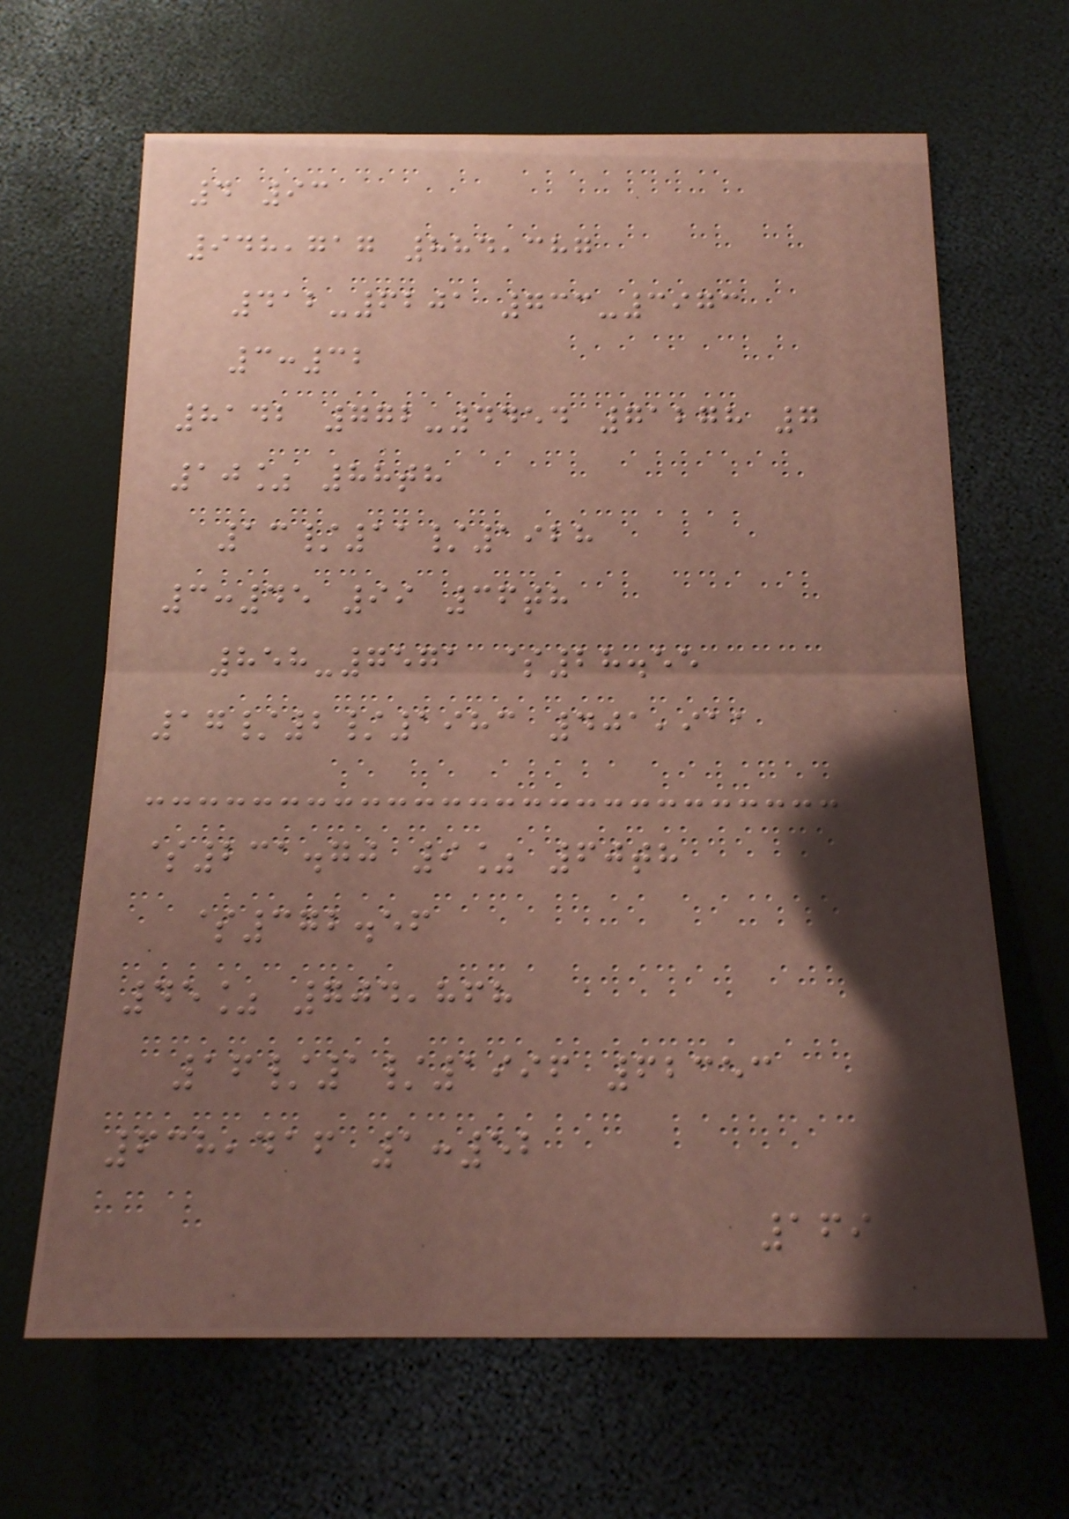4 93
948,717 884,387
412-6201 733-3973
3:32
8142 772-4454 71278 7
10% 88th
13/11/1928
3:45 99 36th
858-7571 $28.55
17/2/1983 401,911
$231.70 9% 60th
$372.56
45% 704,868
16/1/1996 62353
638,416 1:52
169
